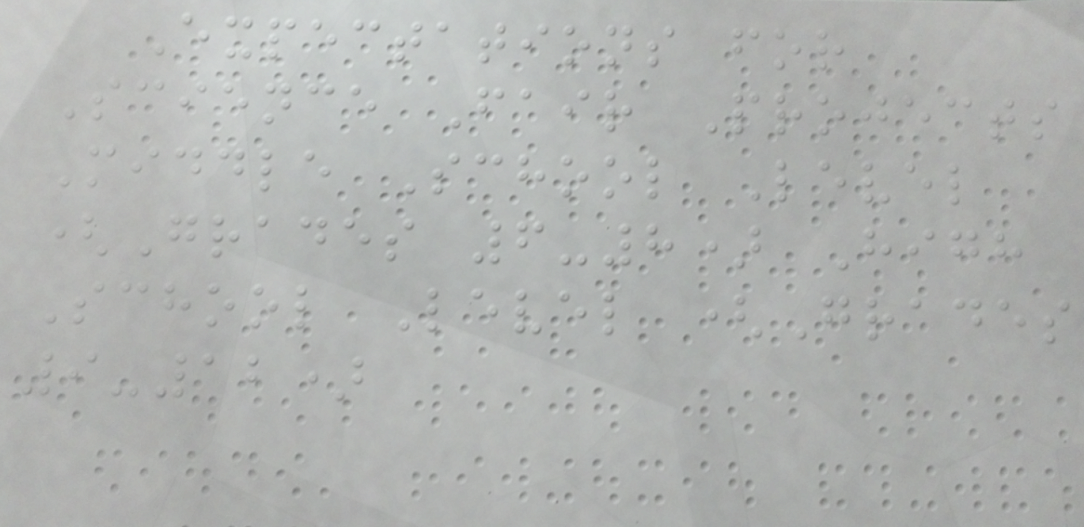Expectations for
Science Fair Projects
Middle School Level
(Grades 6-8) High
School Level (Grades
9-12)
